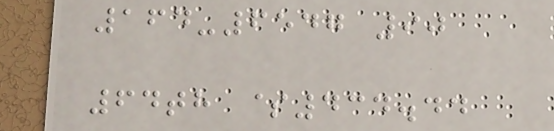164-6547 90
64th $434.44
